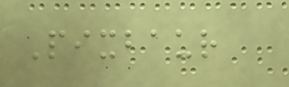Pixbaur
